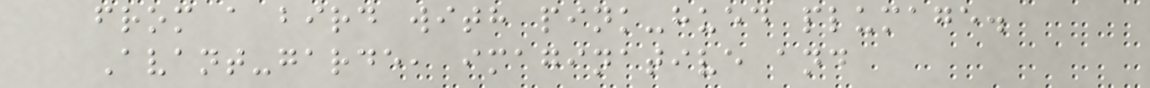from a bird with pink-hued plumage.
Avant-garde, imaginative and
